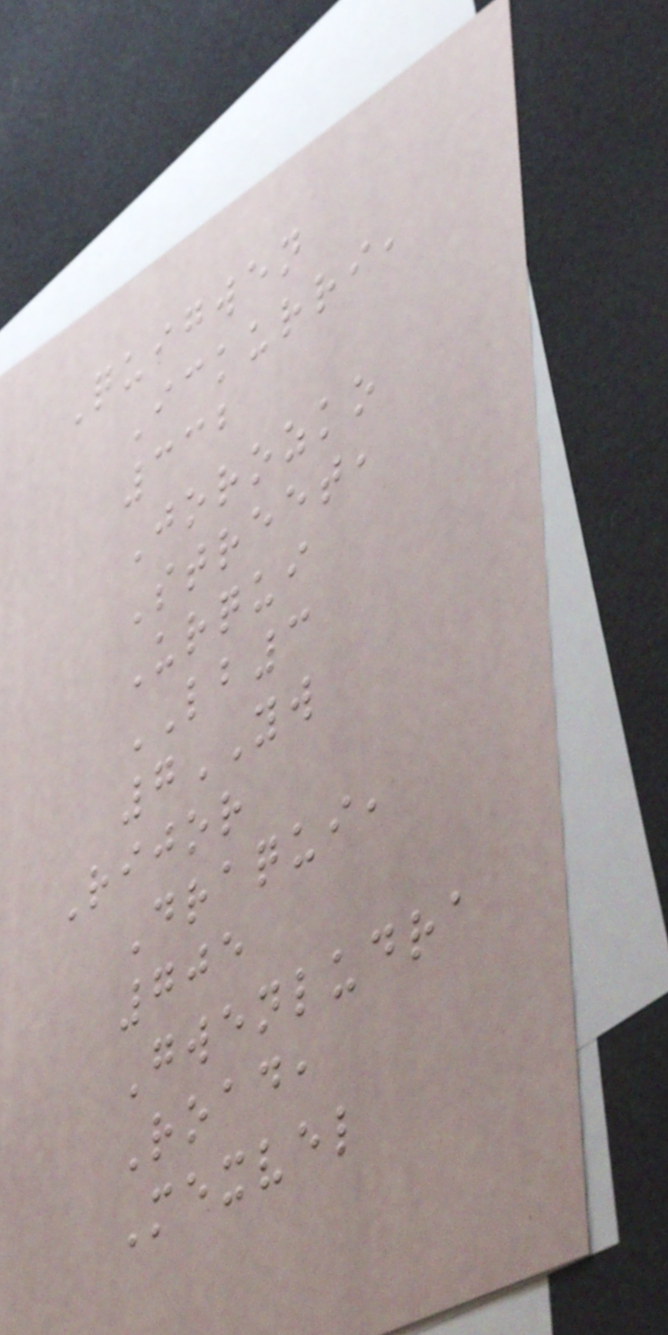Quigwen
Ickurri,
332
Jorozko
Street,
Urqui
LB3
7YW
Rijor
Draqui,
705
Gwenludra
Road,
Mexvel
